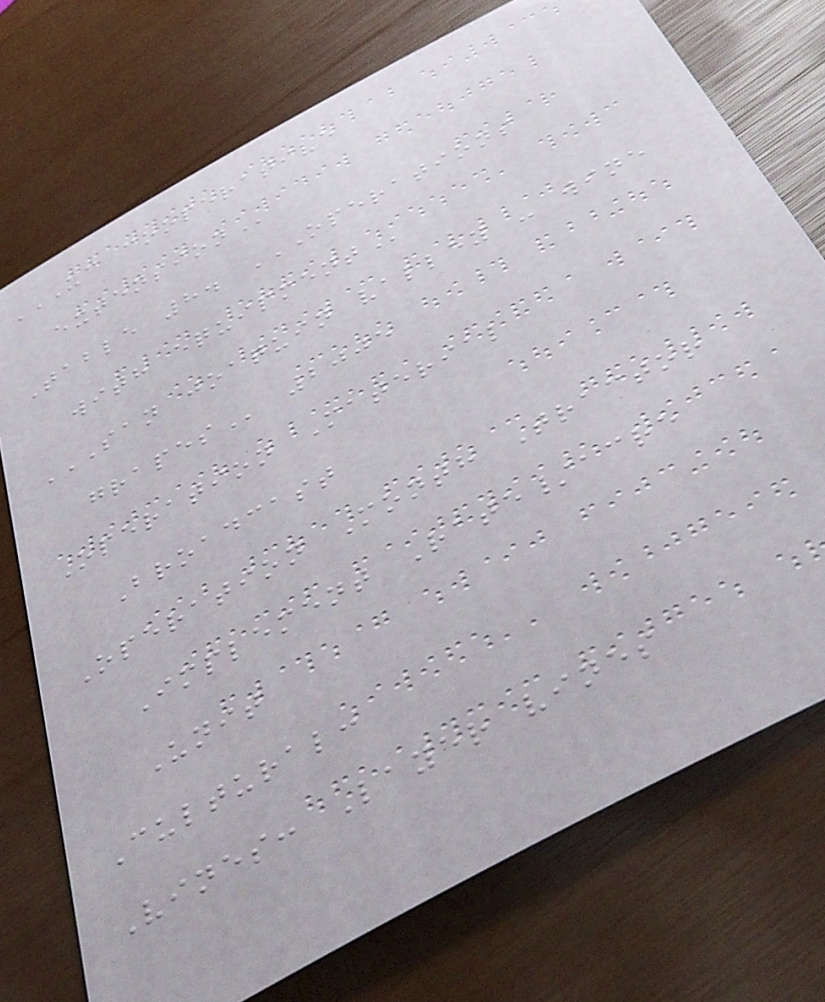UC COOPERATIVE
EXTENSION
Table 8. OPERATIONS
WITH EQUIPMENT
SAN JOAQUIN VALLEY - WINE
GRAPES 2005
Operation Material
Broadcast
Operation Month Tractor
Implement Rate/acre
Unit
Cultural:
Vines: Layer vines
